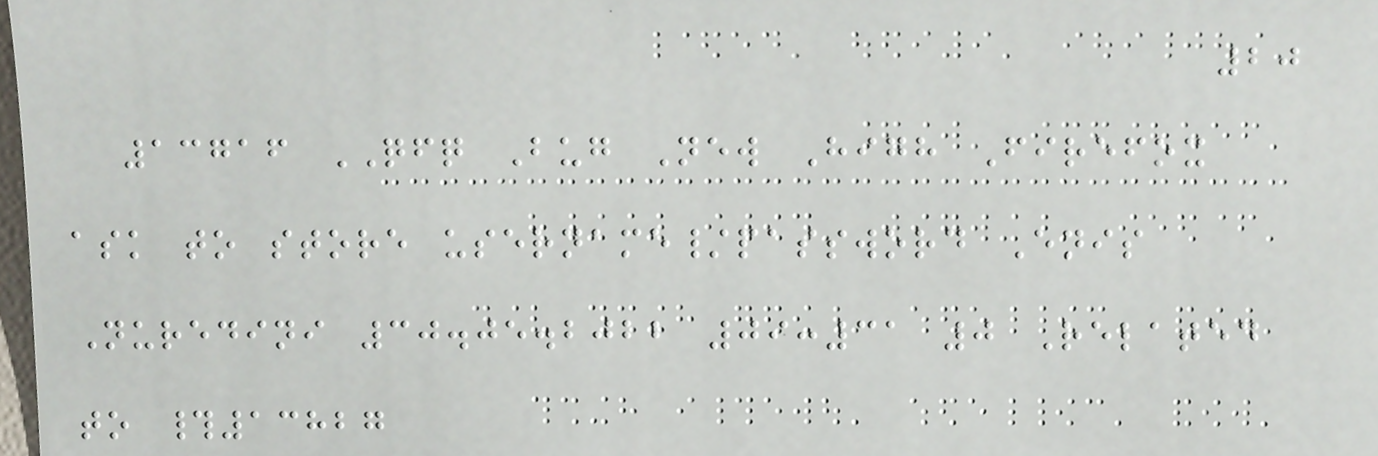20
13716 QFQ Bug New High Firefox
ask to store username/password Enis
Nuredini 30.05.2022 09:31 0 Related
to #13827
